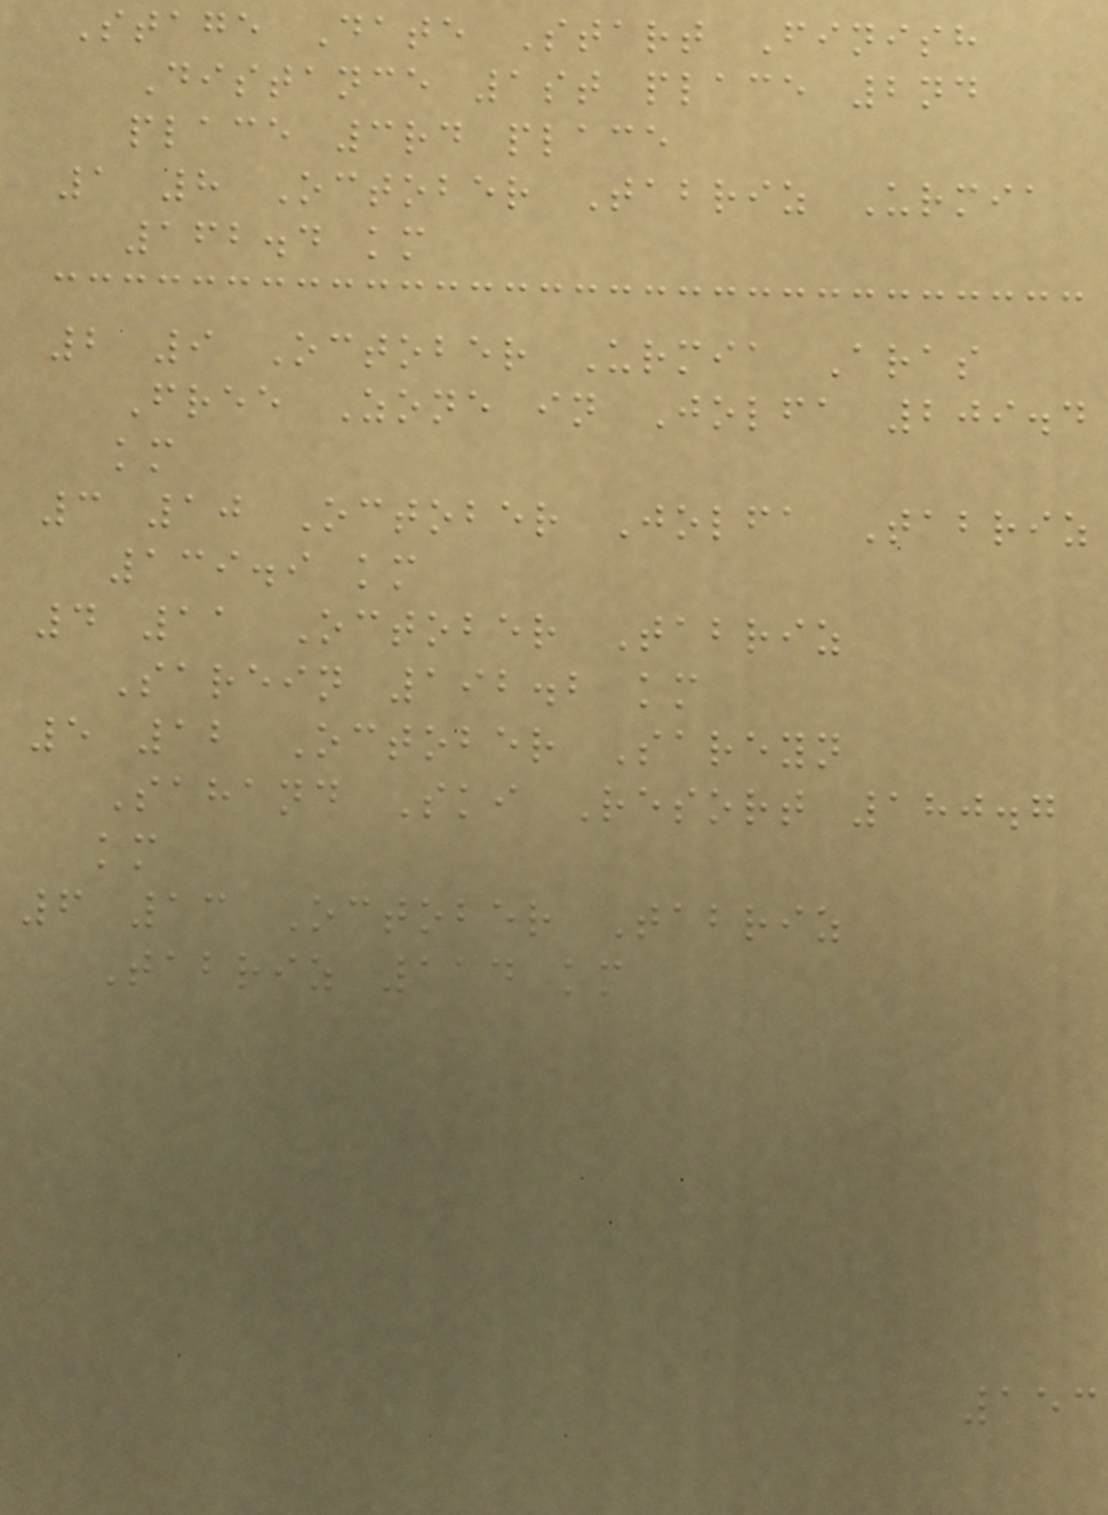Stage Date Start Finish
Distance 1st place 2nd
place 3rd place
1 8 October Tabriz Urmia
162.4 km
2 9 October Urmia Aras
Free Zone in Jolfa 209.4
km
3 10 October Jolfa Tabriz
139.9 km
4 11 October Tabriz
Sarein 192.2 km
5 12 October Sareyn
Sahand Ski Resort 180.7
km
6 13 October Tabriz
Tabriz 114 km
153
